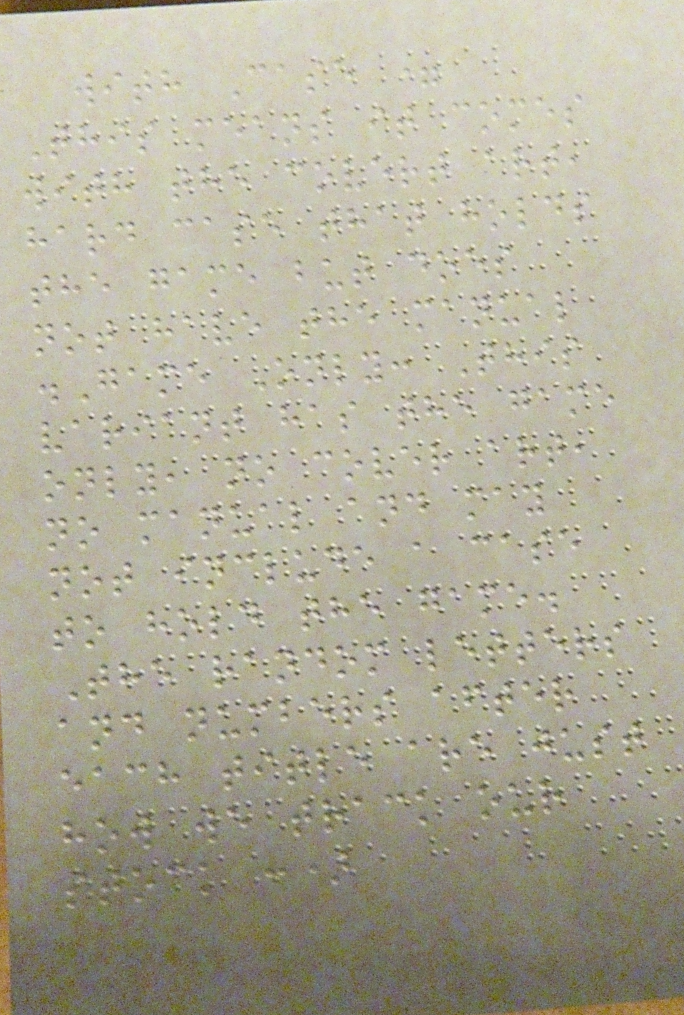with Case =
This means it comes
with the covert art,
hard case that holds
the game but does
not have the manual
.Game Only: This
variant has the game
only, no cover art,
no manual and may
not include a case
to hold the game.
The random letters
and numbers after
each title are just
how we track our
stock :)
